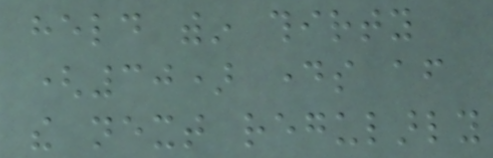held within thirty
(30) days after
the next regularly
